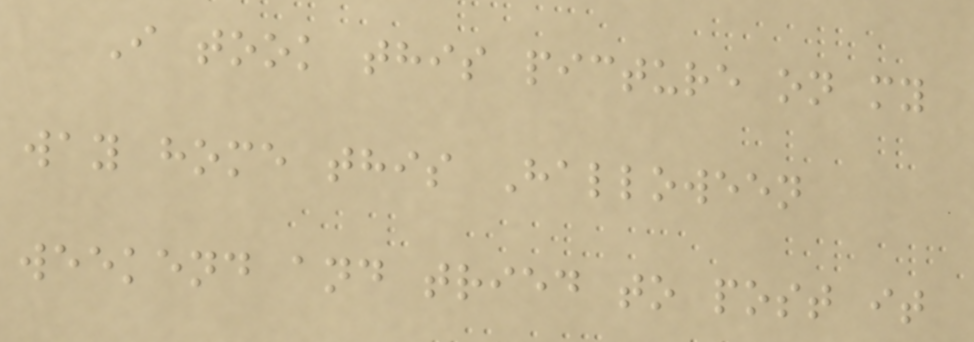I took this picture on my
way home this Halloween
weekend and tried to post it
